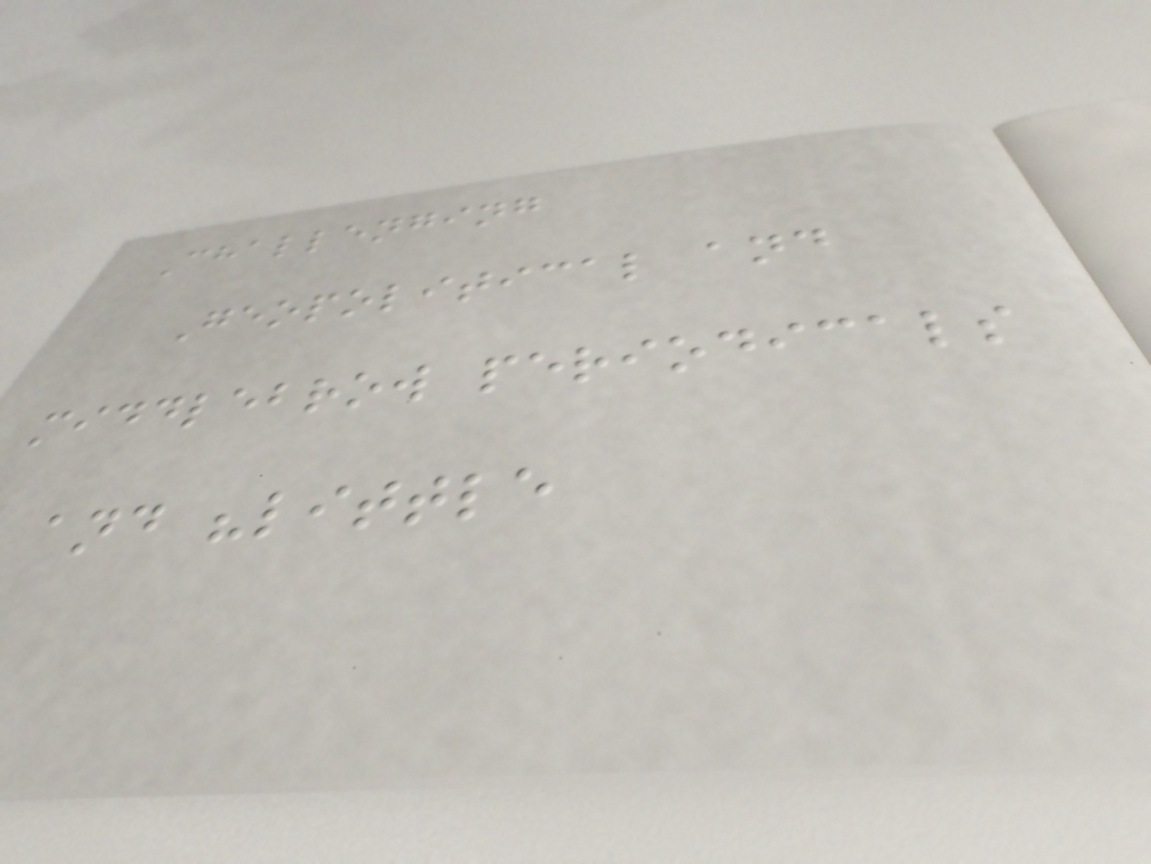Challenging
Geopolitical and
middlebrow periodicals
and "little
